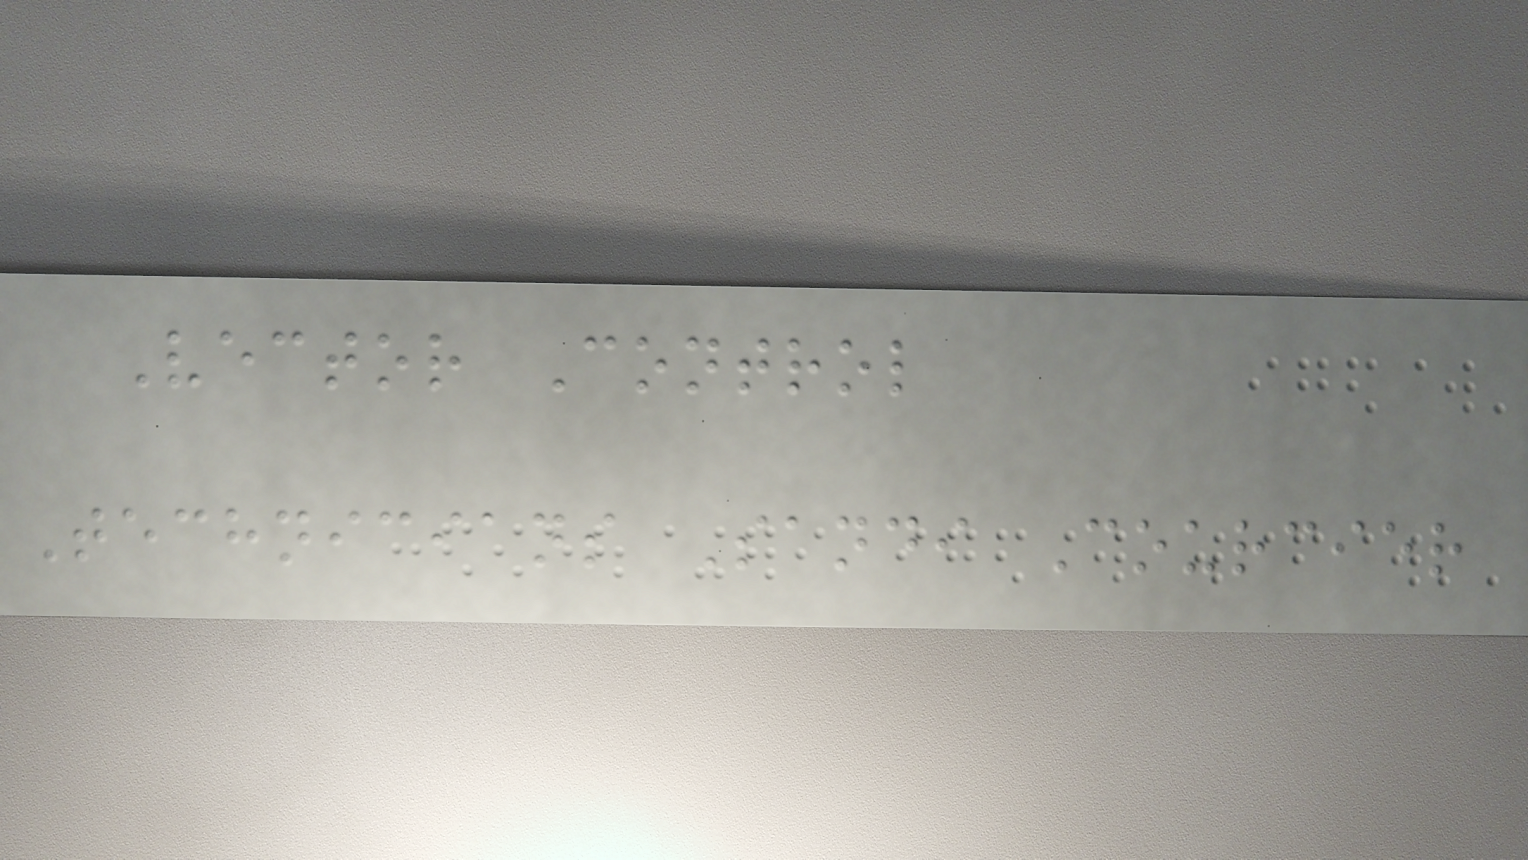Vector Control
Technicians Sandi Courcier
